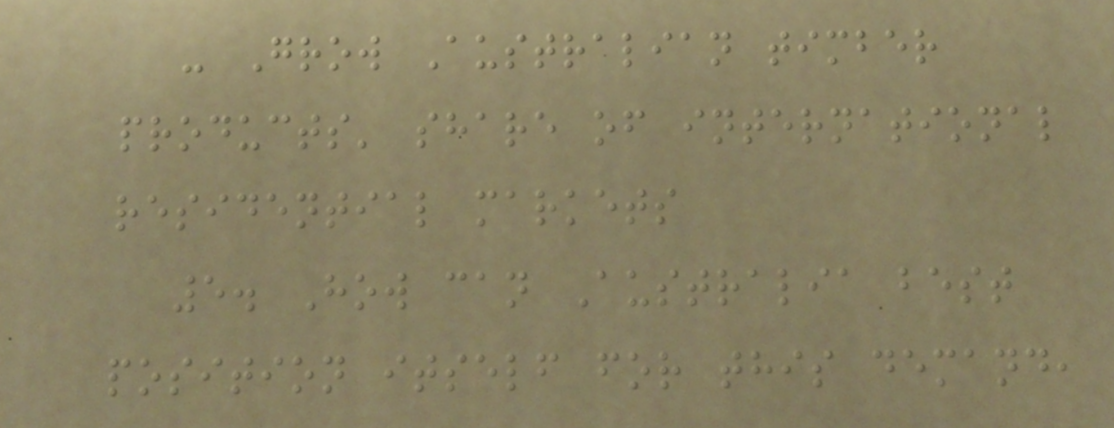- Grow Australian timber
products' share of international
residential markets
5. How can Australia best
position itself for this demand,
